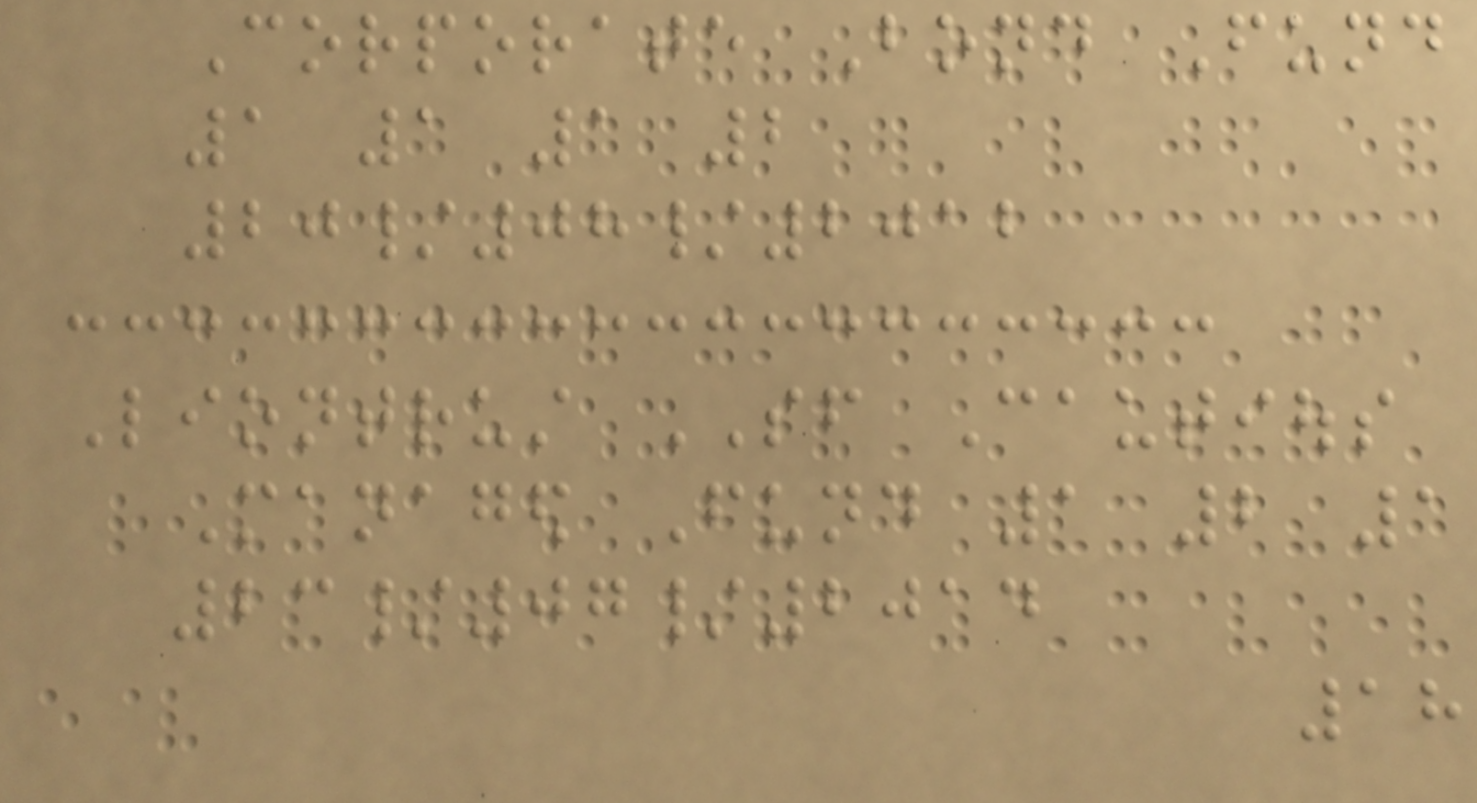Corporate Bond Fund
1 1 1 2
20/08/2012
Liontrust SF Cautious
Managed Fund 1 2 1
23/07/2014
18
